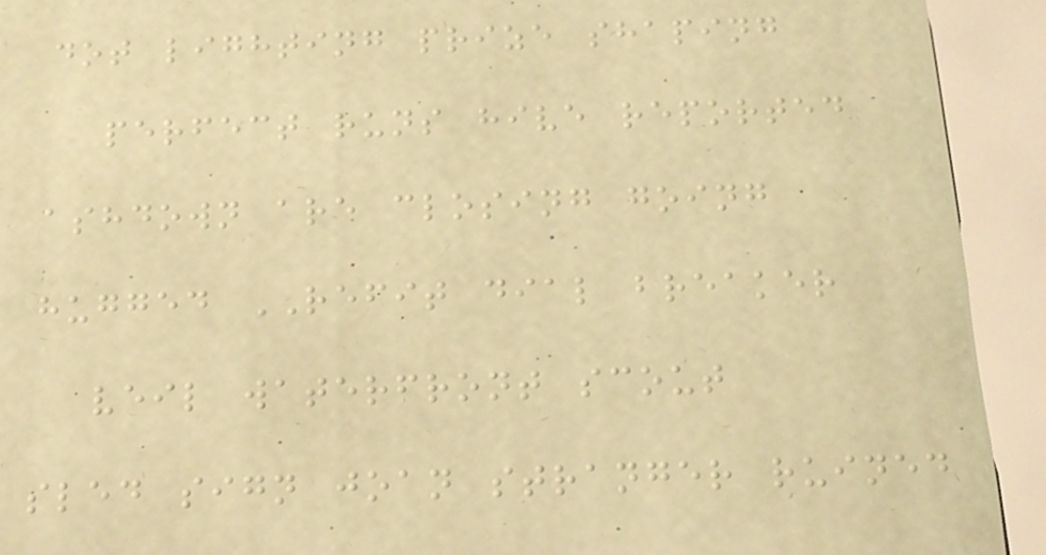dot lighting prize shaping
perfect runs hive reported
ashdown are closing going
hugged REFIT dial breaker
veil waterfront scout
sled sign joan stranger ruined
